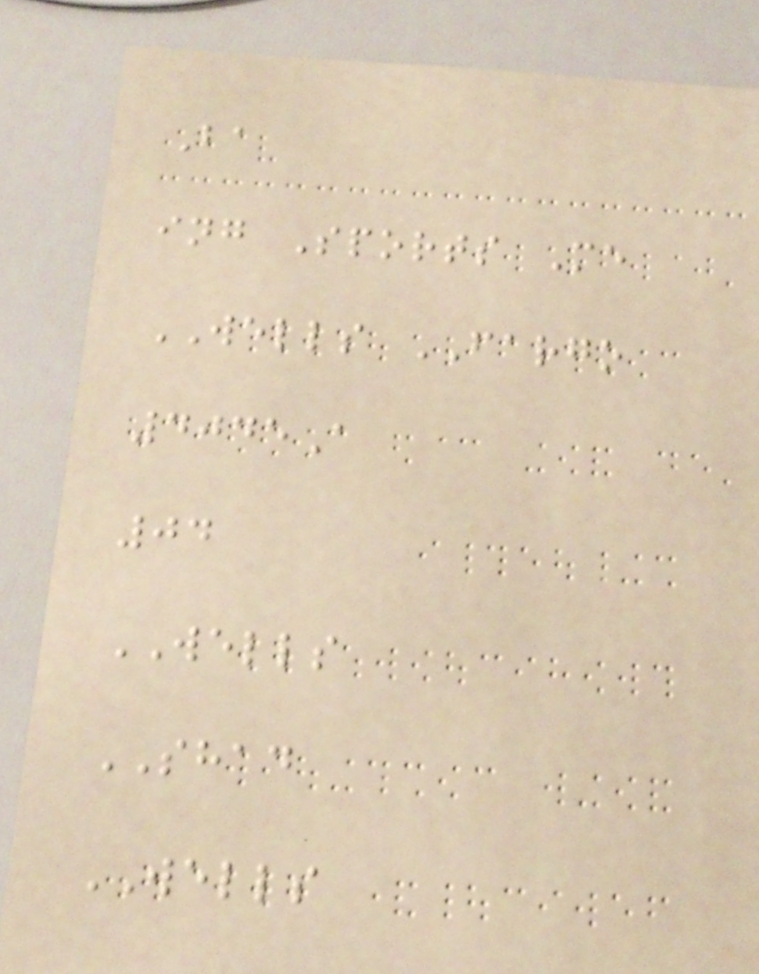Ba
ing Sports Me
WELLS FARGO
4045A
04
WELLS
SHAD
WELLS
